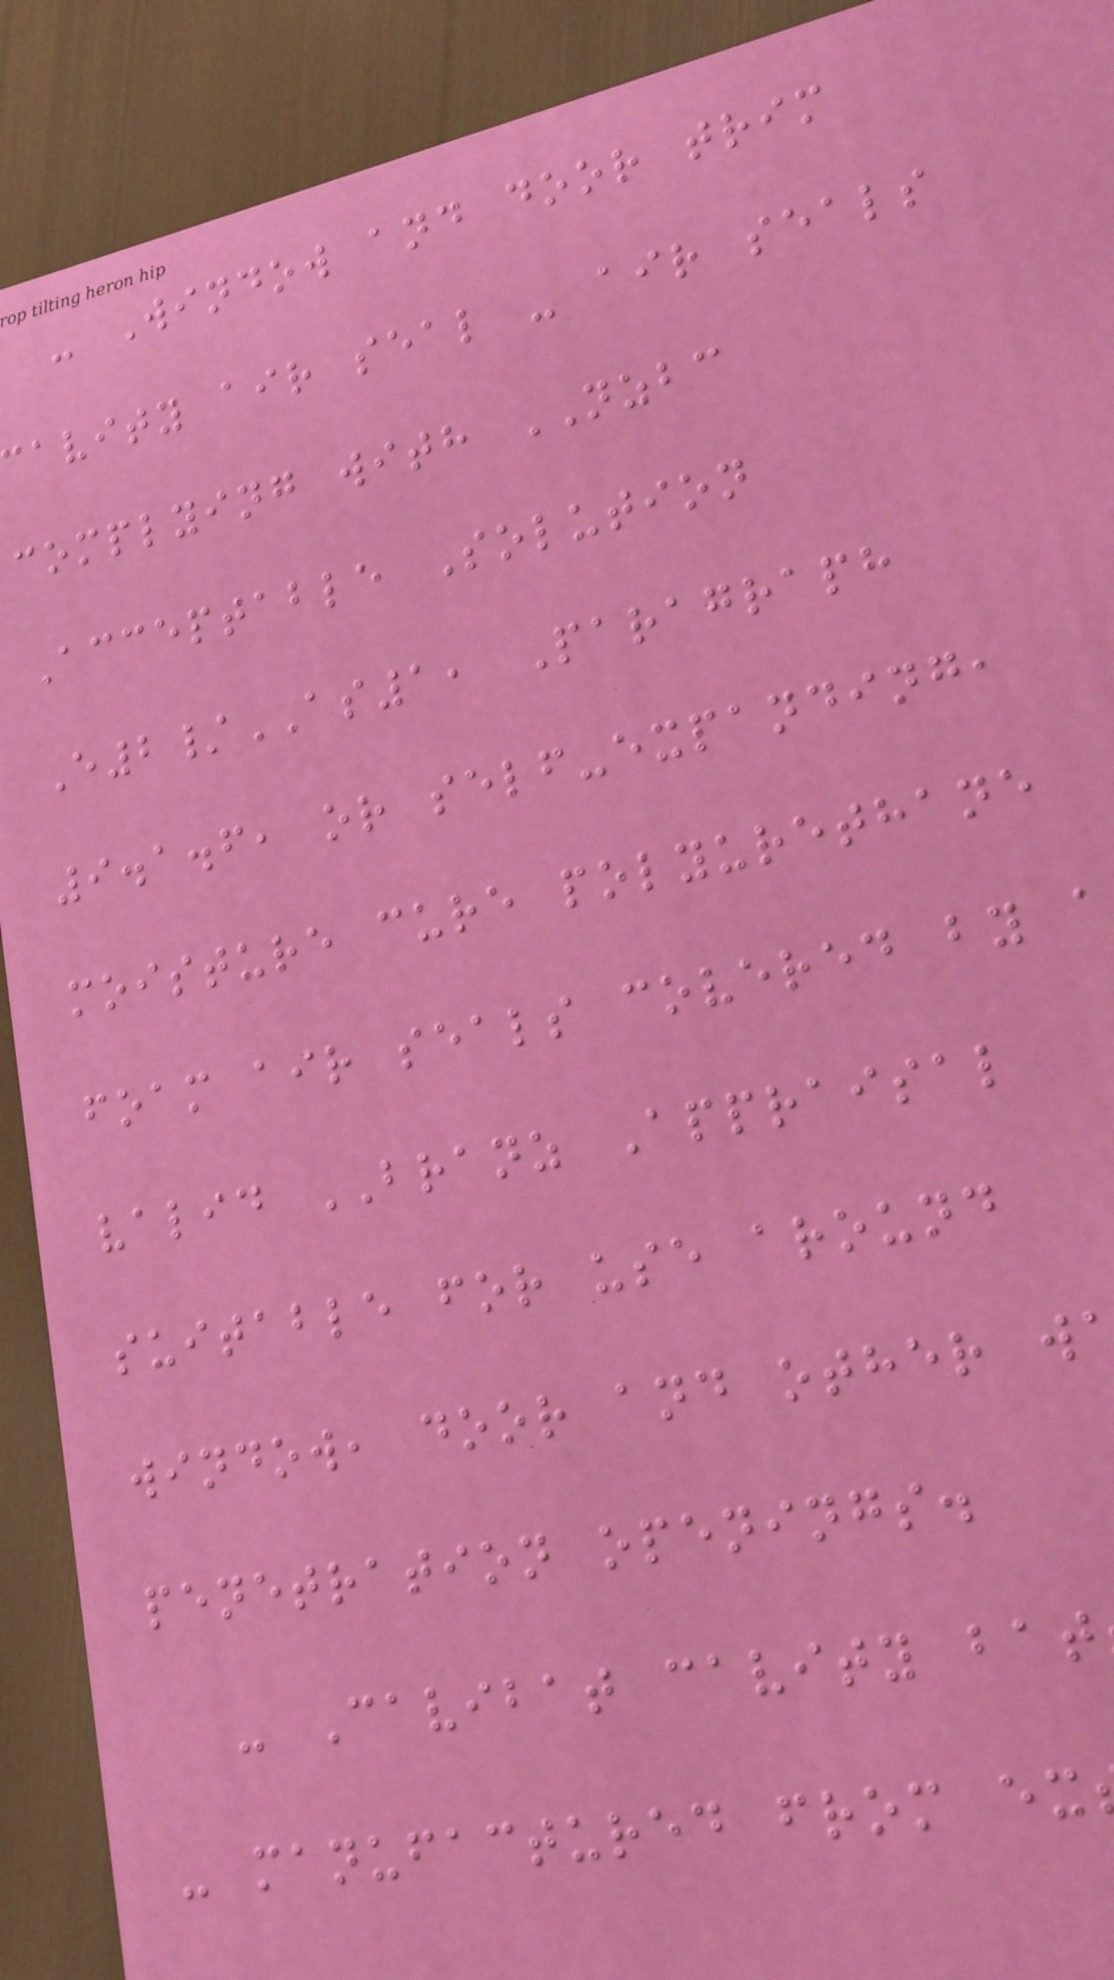- Window and door trim
avity air seal - air seals
complying with NZBC
Acceptable Solution
E2/AS1, Paragraph
9.1.6, or self-expanding,
moisture cure polyurethane
foam air seals covered by a
valid BRANZ Appraisal
suitable for use around
window, door and other w
penetration openings.
- Cavibat cavity bat
- manufactured from ex
